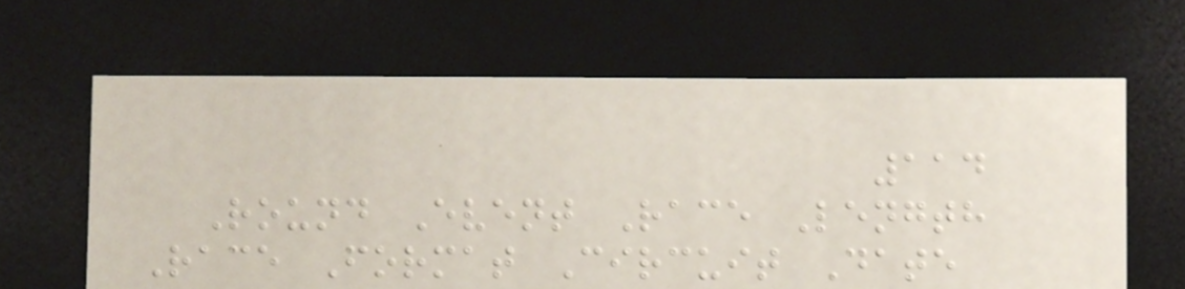114
Round Event Race Length
Race Format Circuit Date
